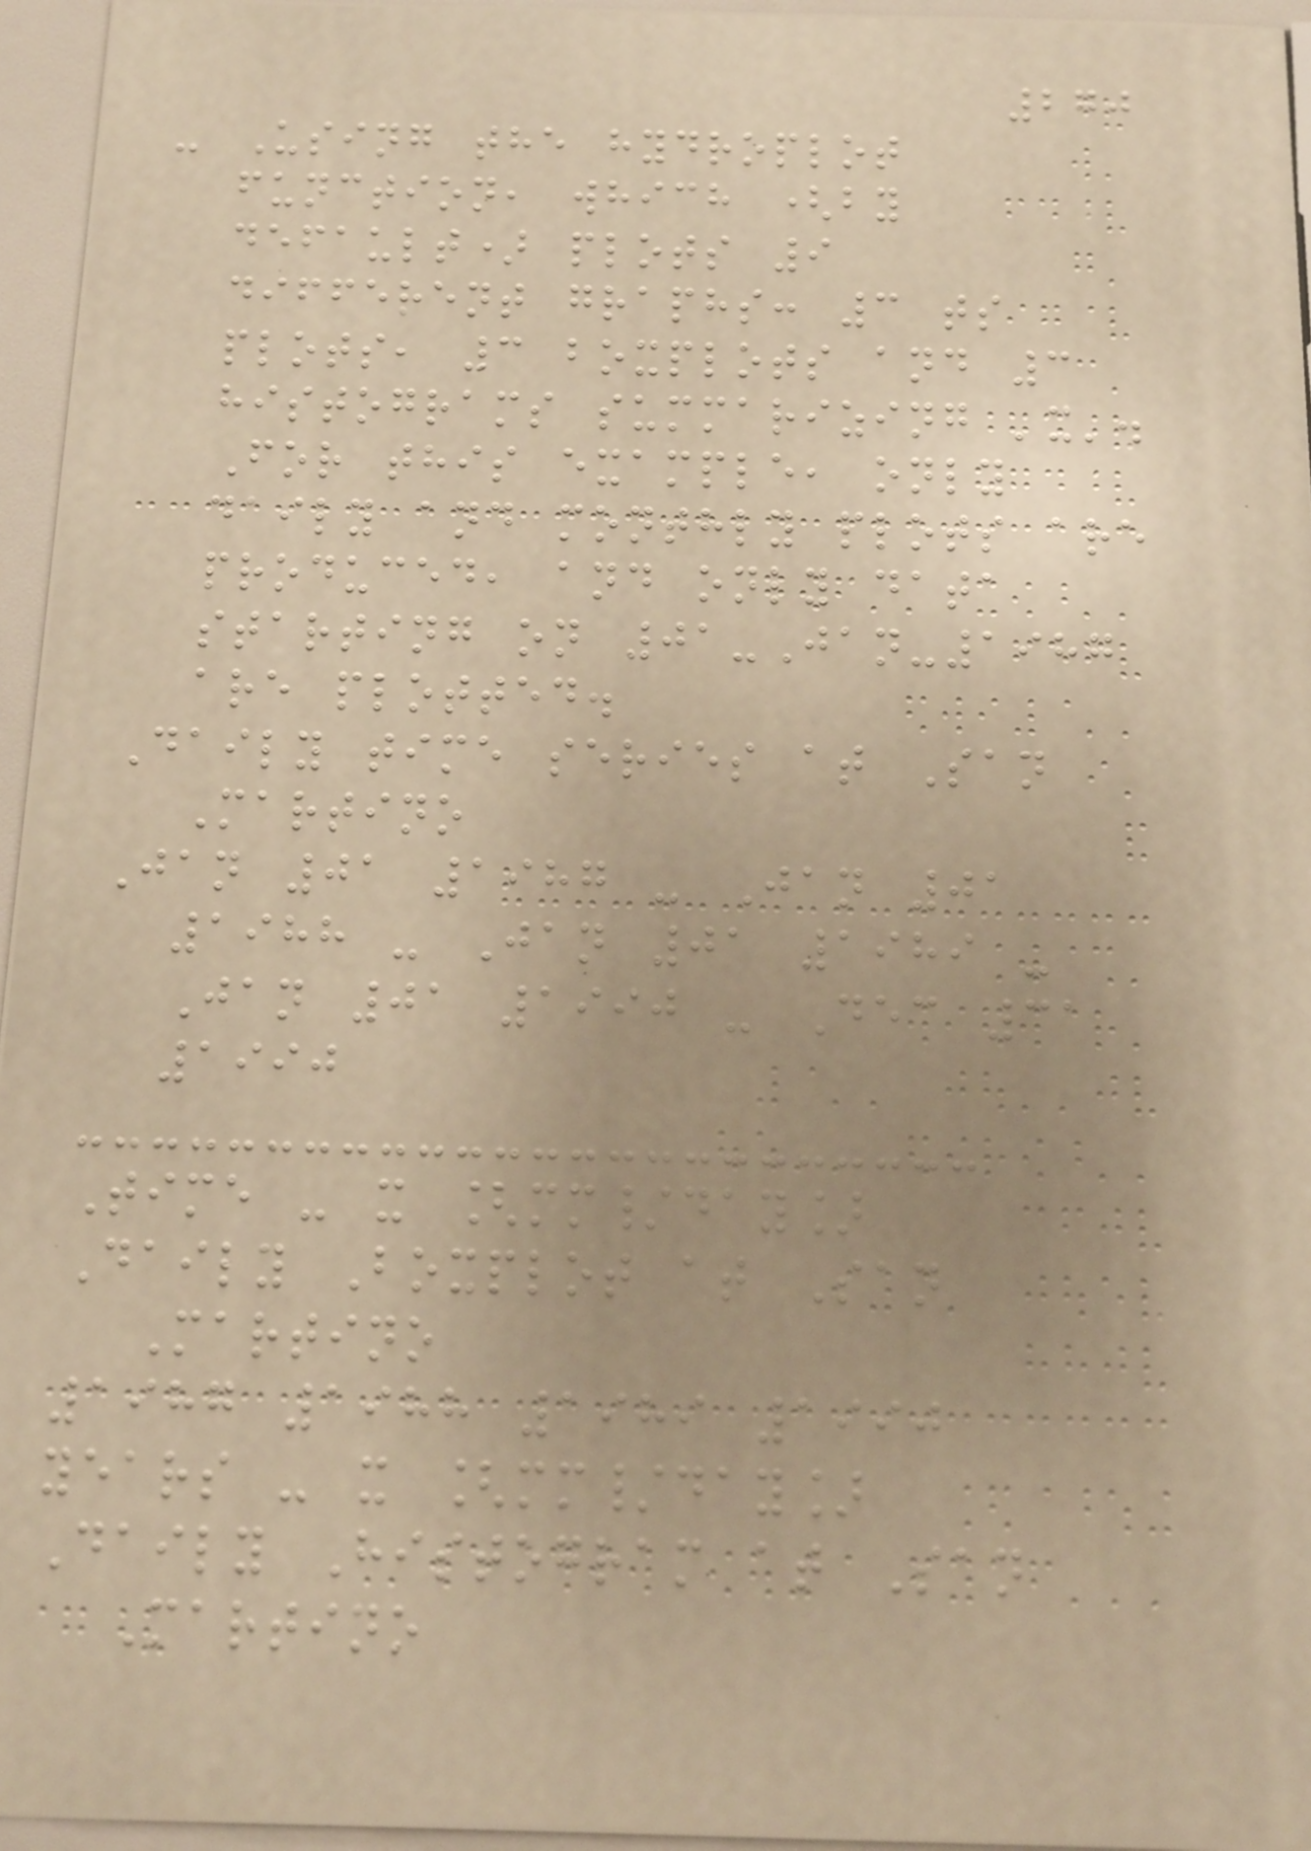270
- Using the hydroplot
function, which (by
default) plots 9
different graphs: 3 ts
plots, 3 boxplots and 3
histograms summarizing 'x'.
For this example, only
daily and monthly plots are
produced, and only data
starting on 01-Jan-1987
are plotted.
Daily time series at San
Martino
Jan 01 1987 - Jan 01
1988 - Jan 01 1989 -
Jan 01 1990 - Dec 31
1990
Time - x [mm/day]
Daily Boxplot at San
Martino
1987 1988 1989 1990
years - x [mm/day]
Daily Histogram at San
Martino
